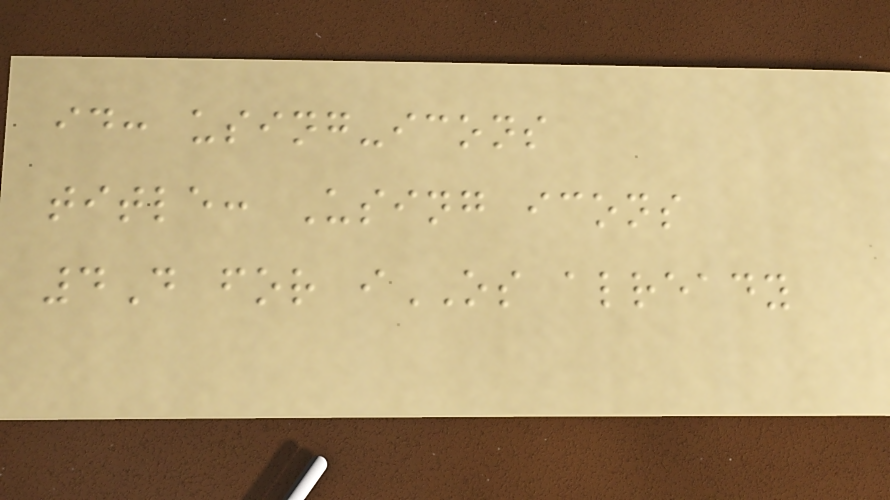id: using-icons
title: Using icons
4D for iOS already
